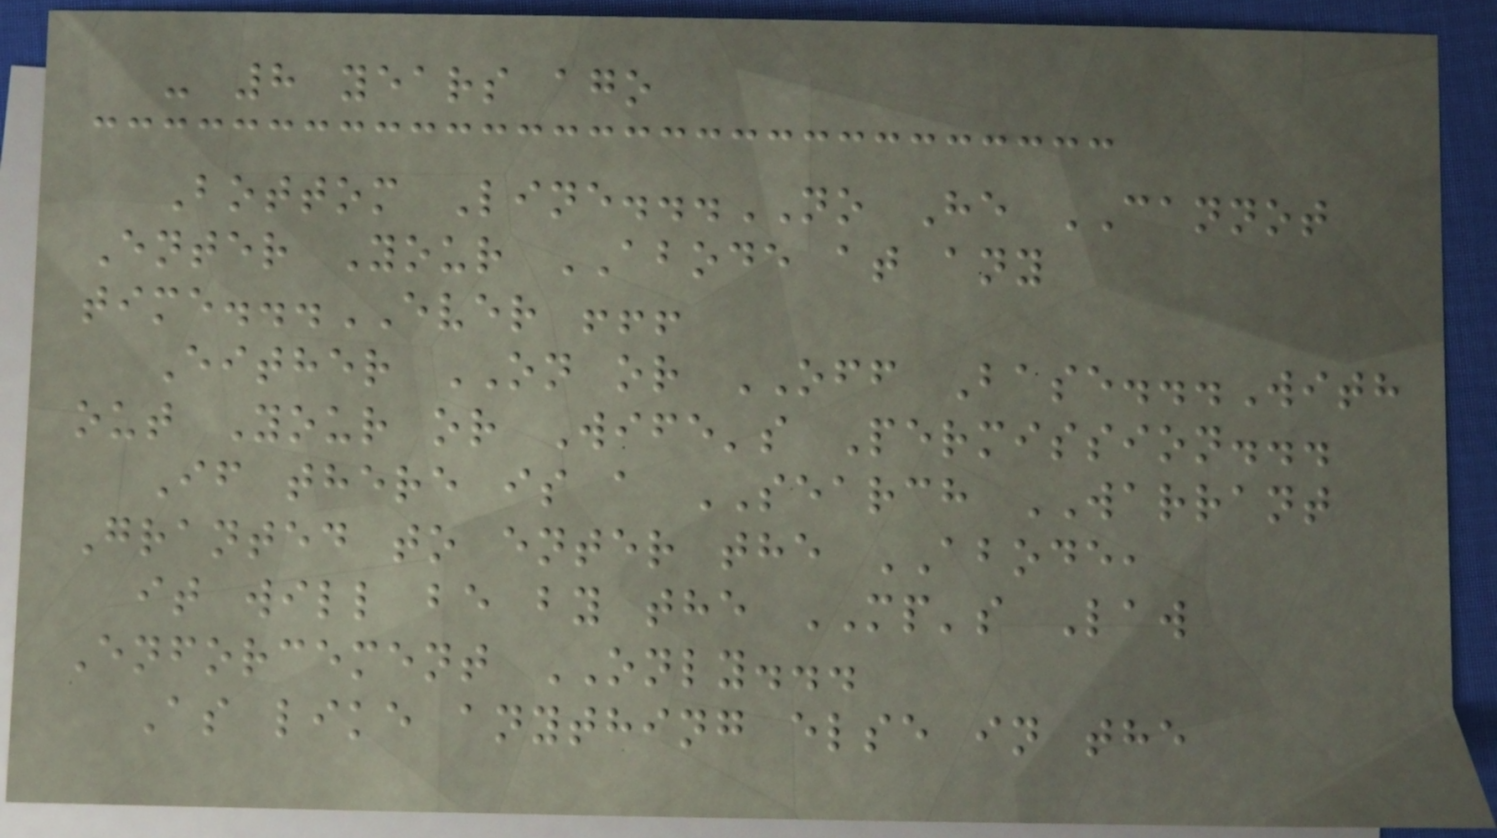- 8 years ago
Bottom Line...NO He CANNOT
Enter Your ABODE at any
time...EVER !!!
Either ON or OFF Base...With
out Your or Wife's Permission...
If there is a SEARCH WARRANT
Granted to enter the ABODE,
it will be by the MP's Law
Enforcement ONLY...
As like anything else in the
